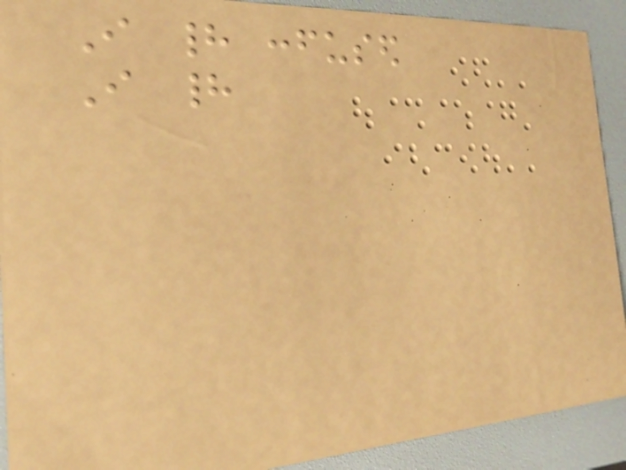I had confused
I had
